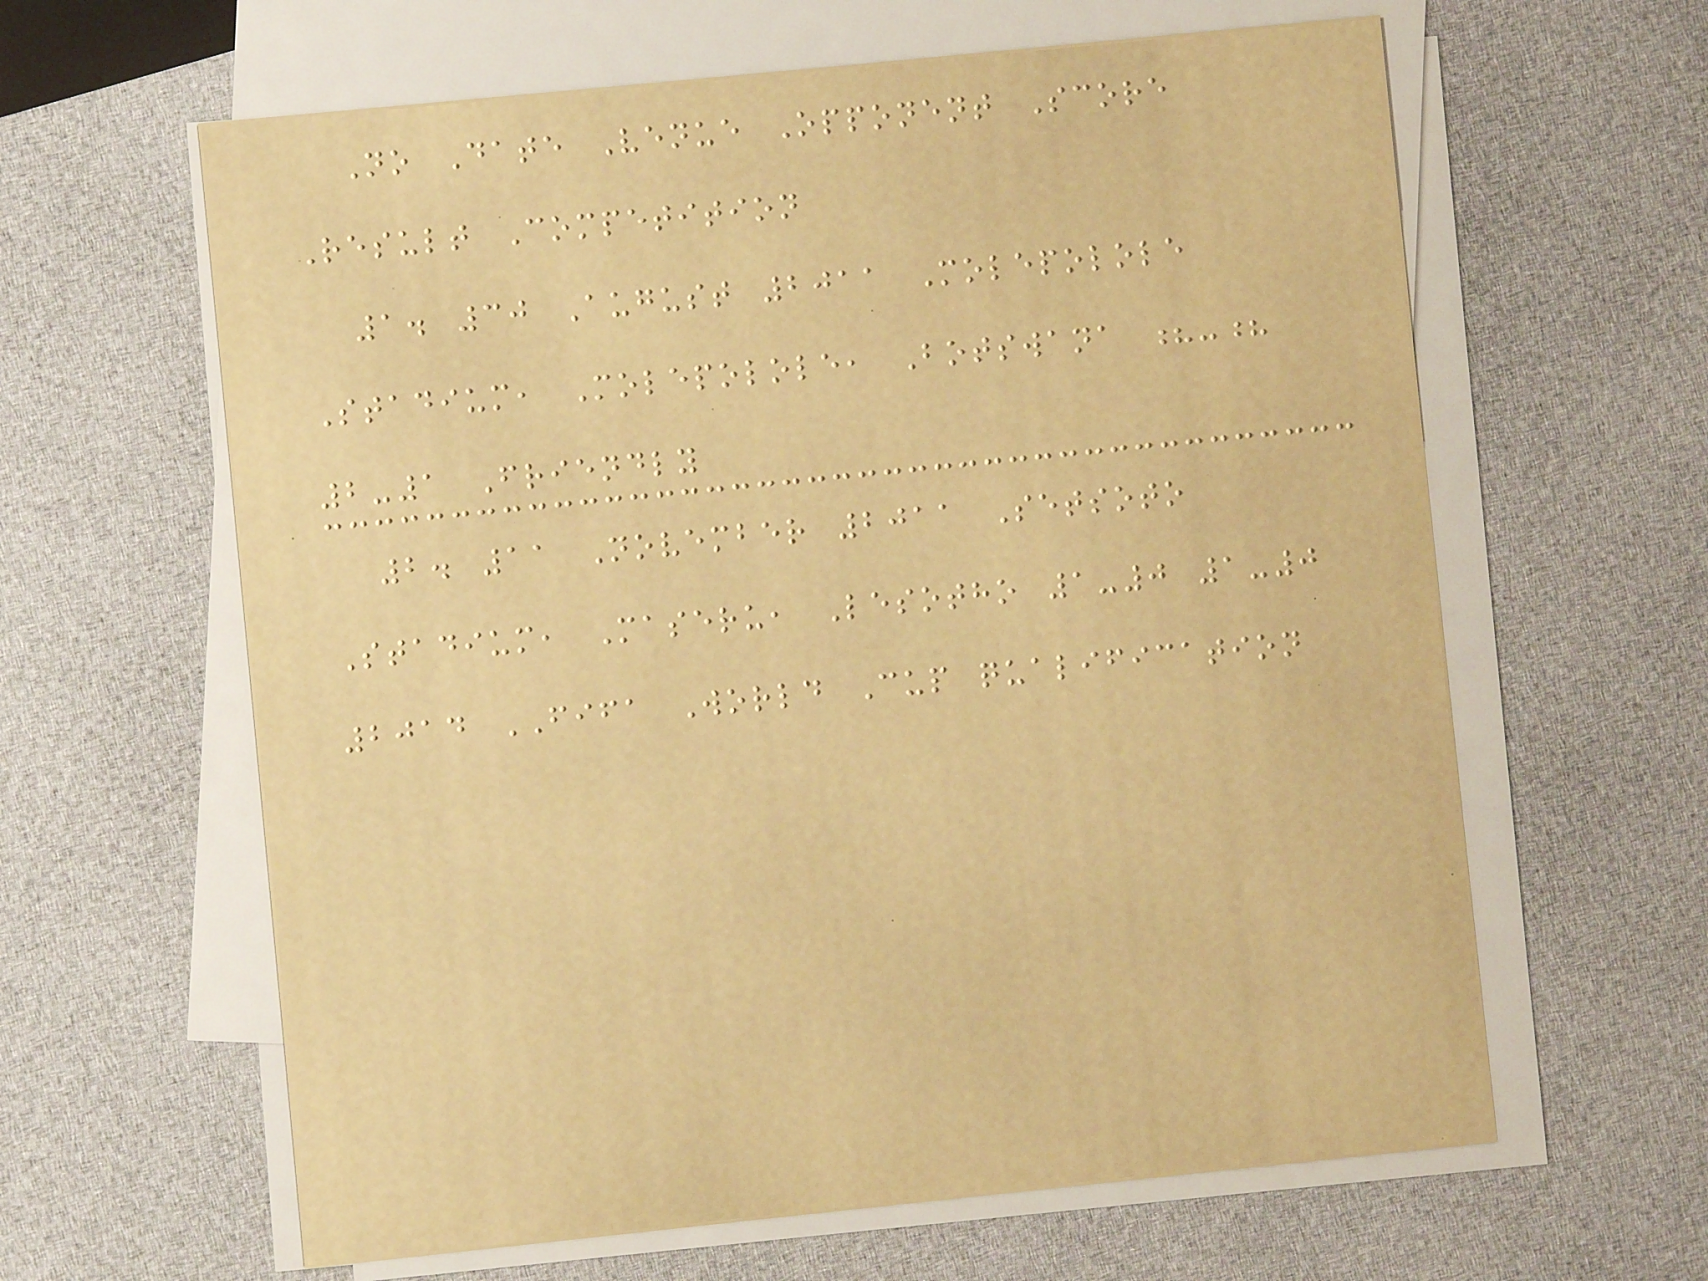No Date Venue Opponent Score
Result Competition
1. 30 August 2011 Molepolole
Stadium, Molepolole, Botswana ?-?
2-1 Friendly
2. 11 November 2011 Setsoto
Stadium, Maseru, Lesotho 1-0 1-0
2014 FIFA World Cup qualification
